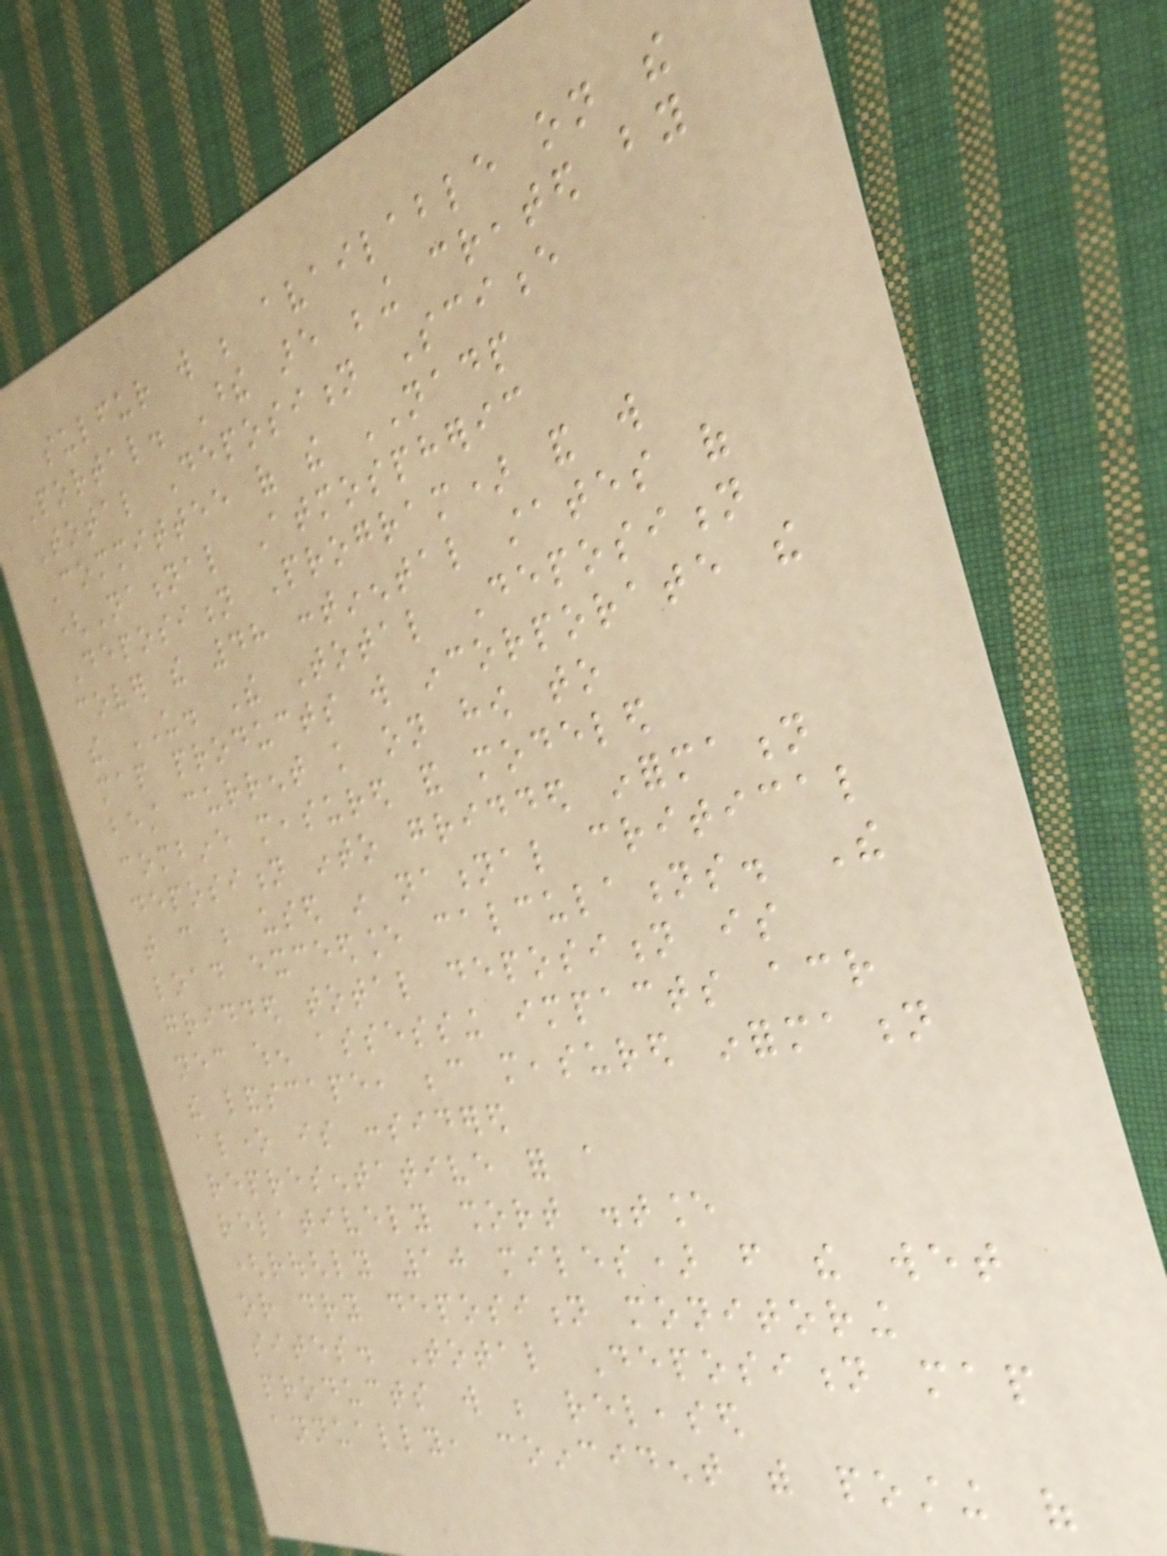sulfur will be available on the
Portal. These are being created by
Total Deposition Science
Committee of the NADP
(National Atmospheric
Deposition Program) and will
cover the 48 continental states of
the US. The Total Deposition
map products will incorporate the
best current knowledge on how to
combine measured and modeled
deposition into gridded information
that can be used in national critical
load exceedance calculations. The
gridded total deposition is
necessary when assessing impacts across
the landscape, because measured information
alone is considered
representative for a
relatively short distance
(roughly 10 miles) from the wet
or dry deposition monitoring
sites. Total Deposition map
products will be released
annually, coincident with posting of
